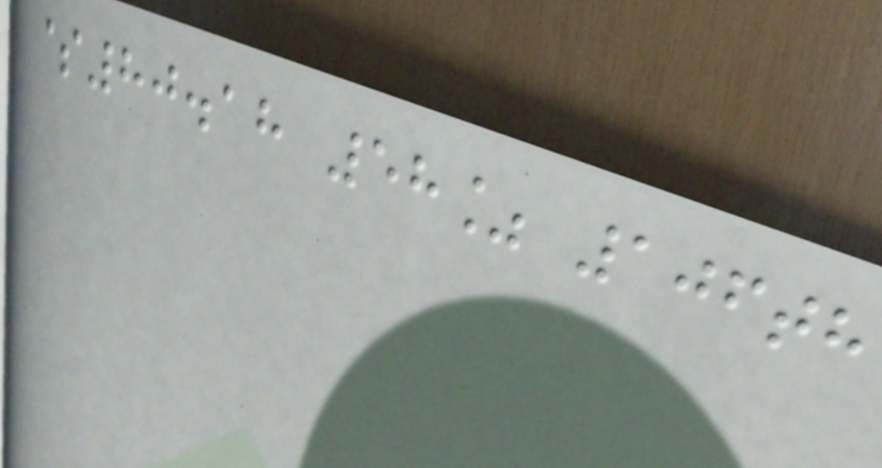$80.18 58% 106th
